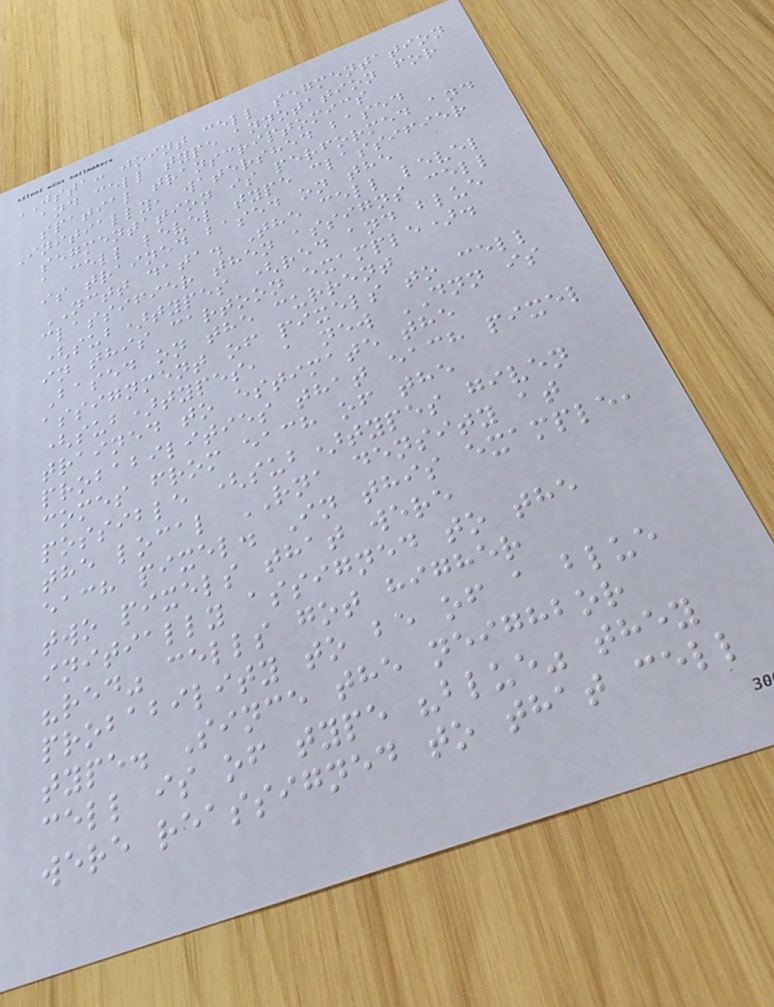JSTA: joint cell segmentation
and cell type annotation for
spatial transcriptomics
Initially, watershed based
segmentation is performed and
a cell level type classifier
is trained based on the
NCTT data. The cell level
classifier then assigns cell
(sub)types (red and blue
in this cartoon example).
Based on the current
assignment of pixels to cell
(sub)types, a new DNN is
trained to estimate the
probabilities that each pixel
comes from each of the
possible (sub)types given
the local RNA density at
each pixel. In this example,
two pixels that were
initially assigned to the
"red" cells got higher
probability to be of a blue
type. Since the neighbor
cell is of type "blue" they
were reassigned to that cell
